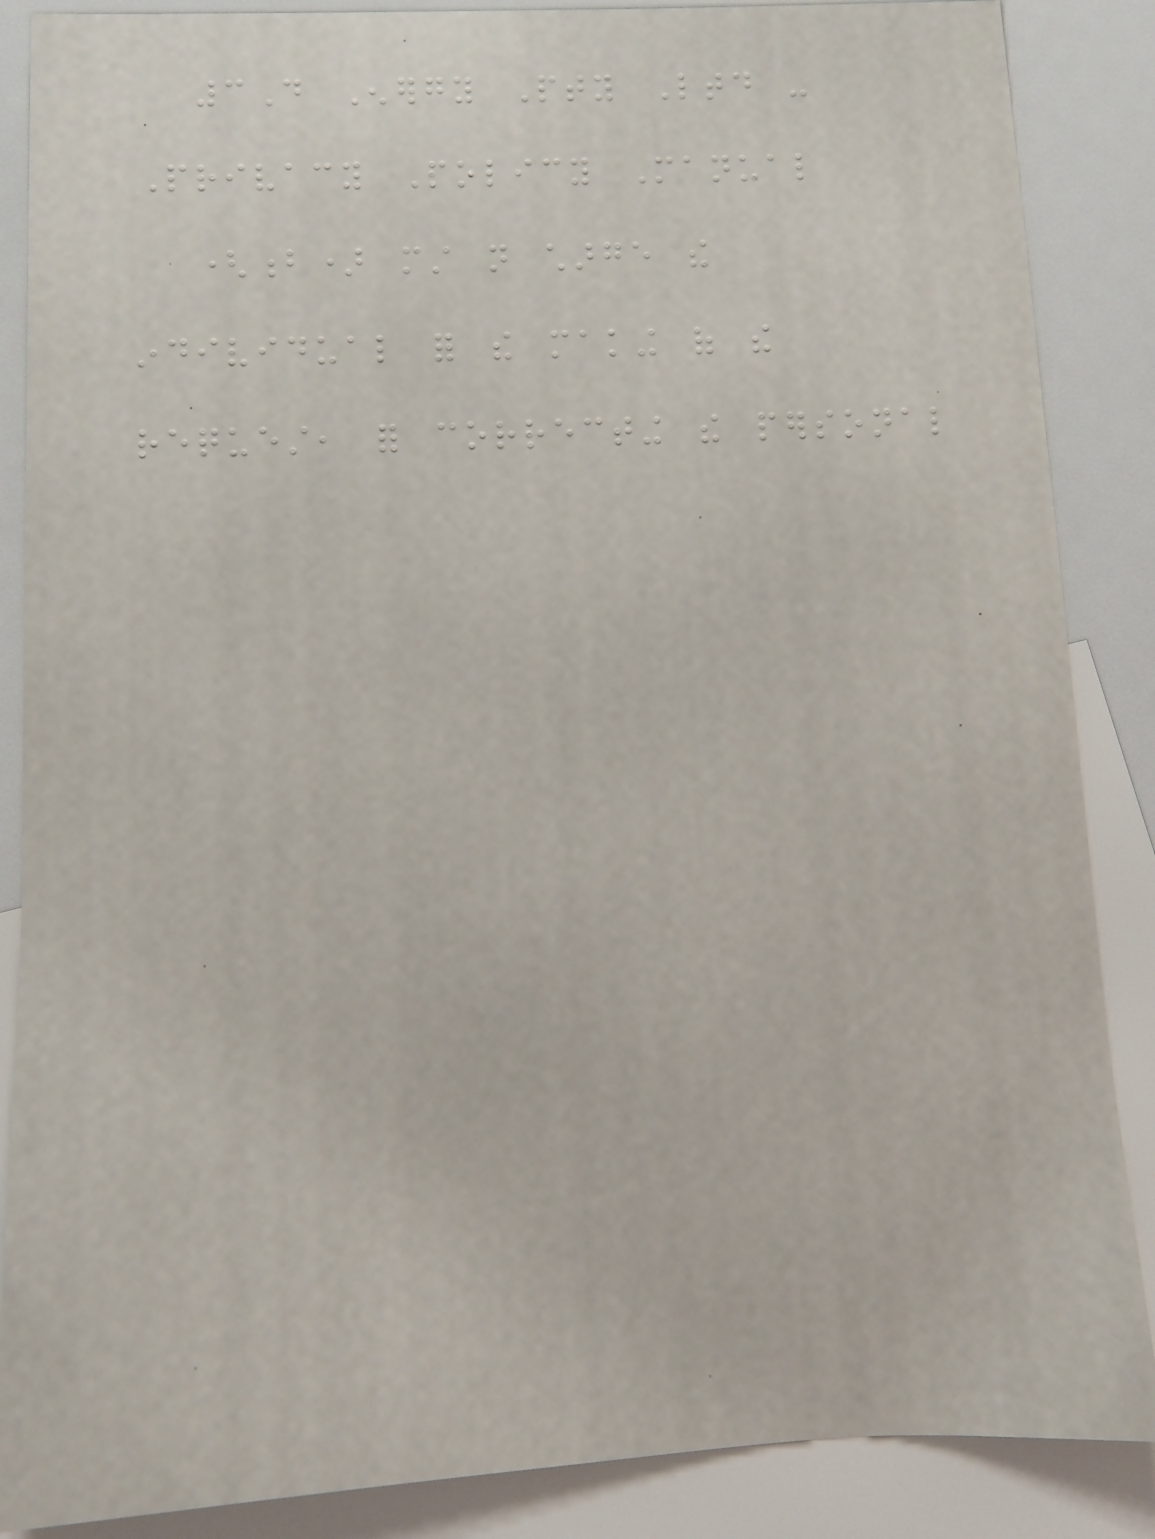3D Energy Pty Ltd -
Privacy Policy Manual
(b) must not charge the
individual for the making of the
request, for correcting the personal
